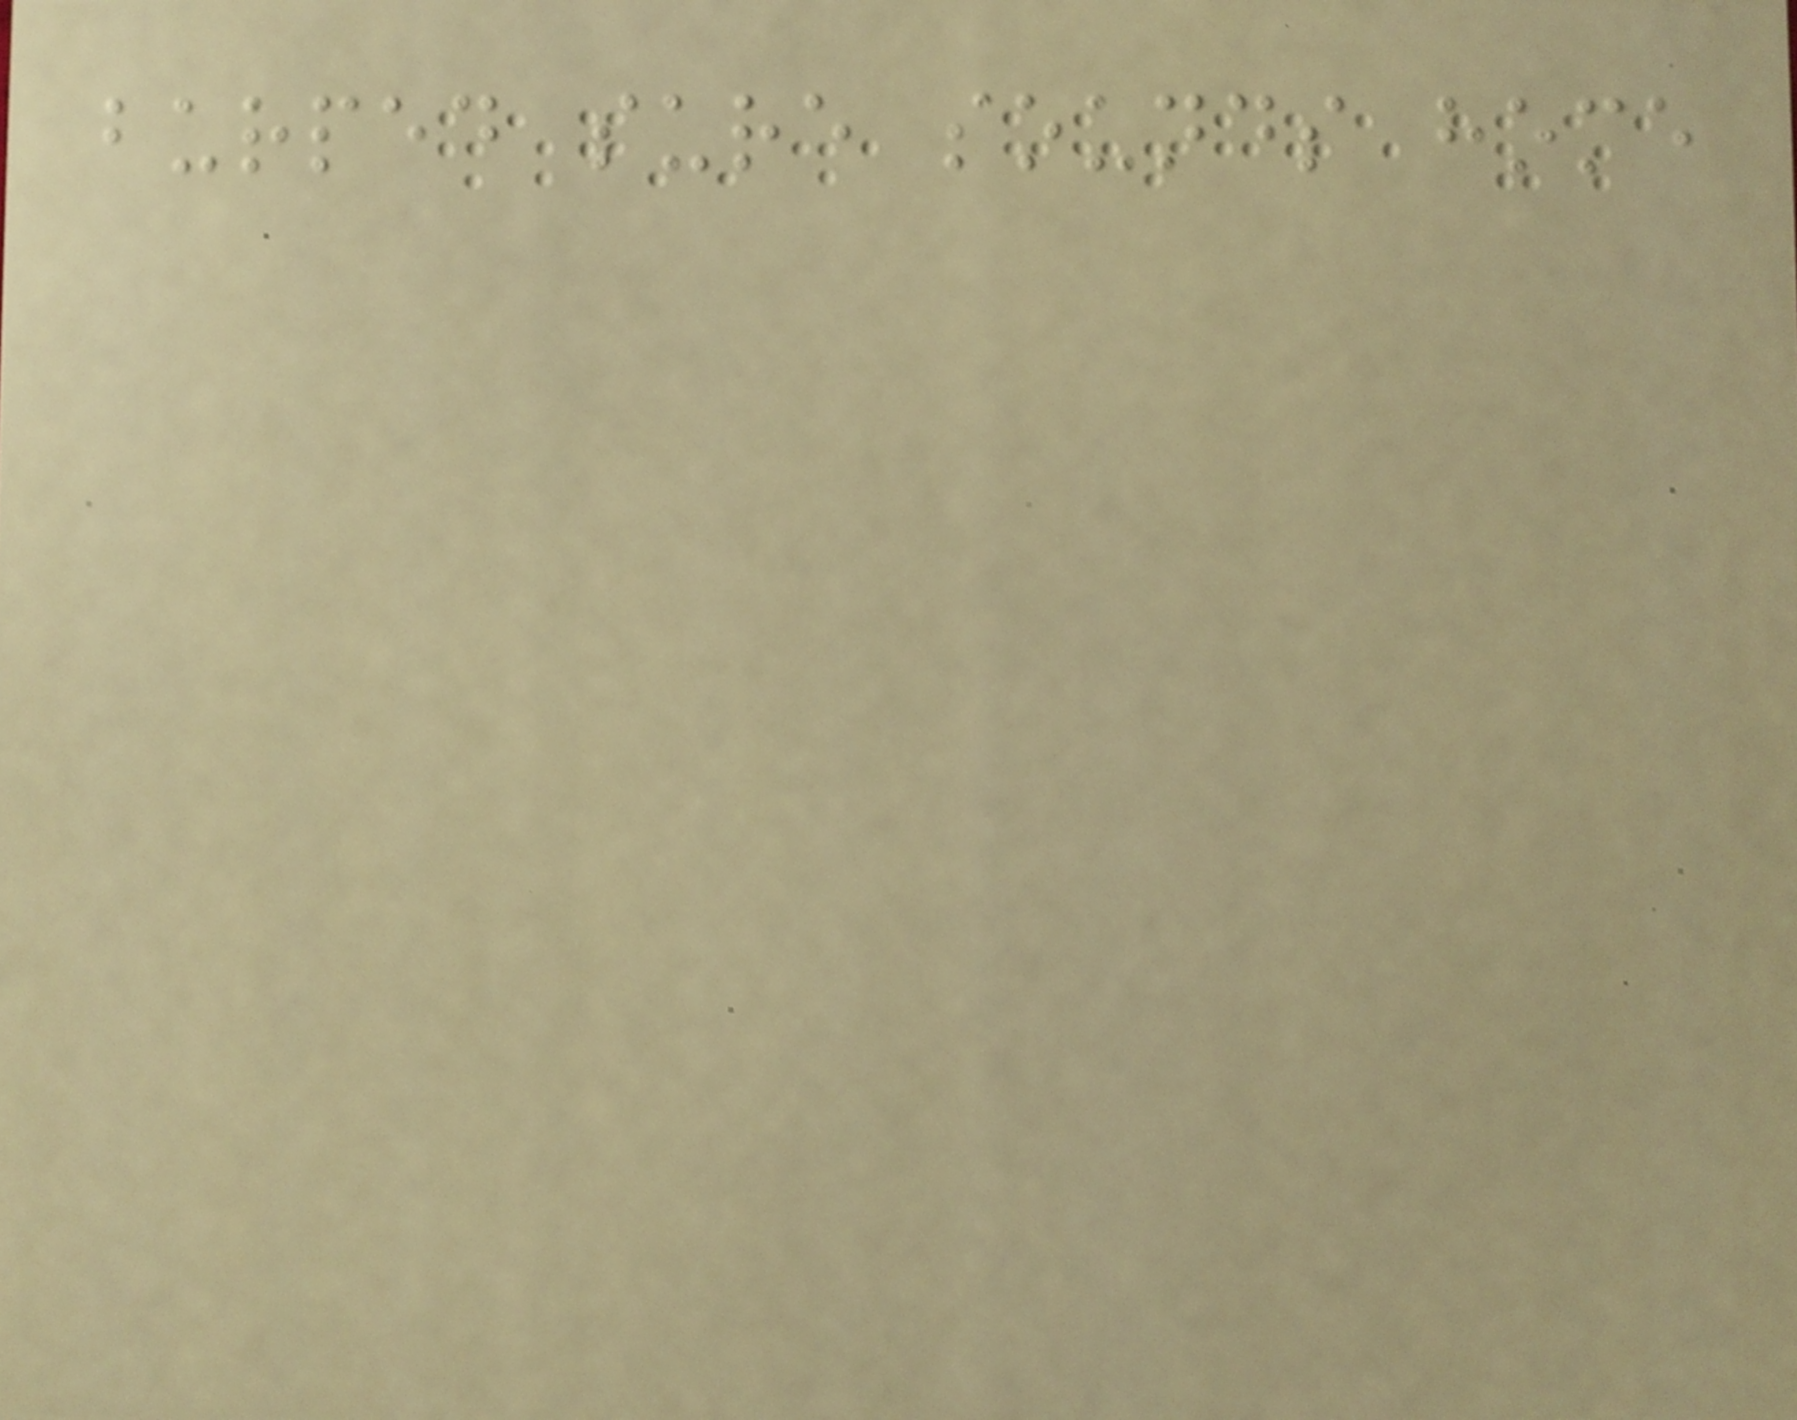burped sure sounds home
